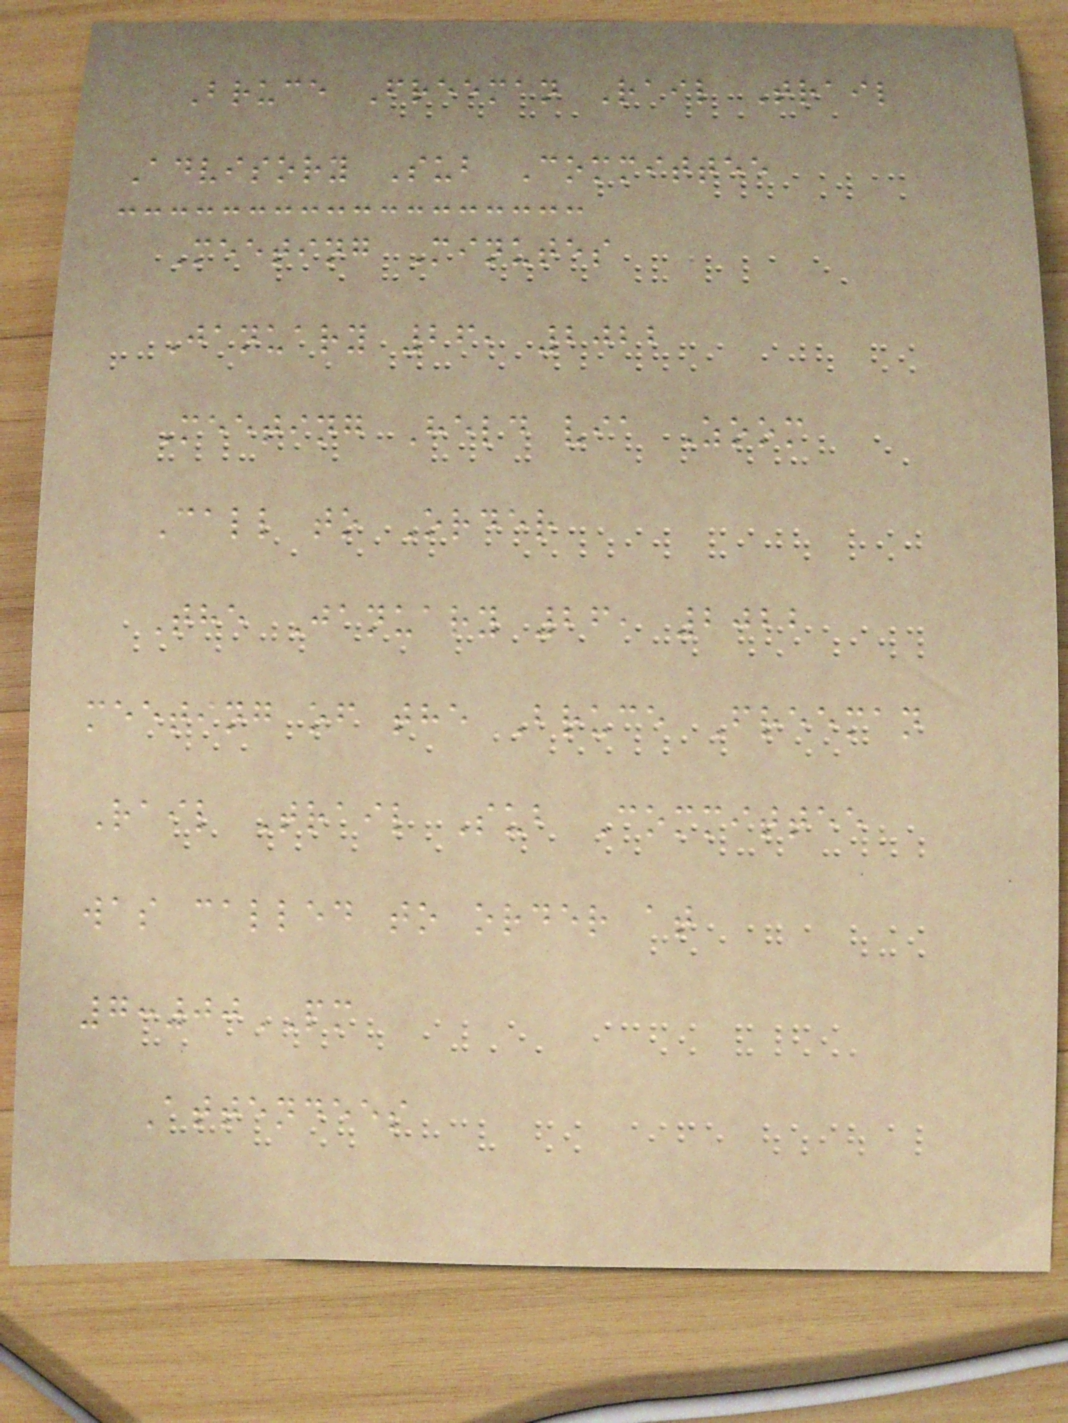Bruce Freeman Rail Trail
Advisory Sub Committee
Meeting Minutes
January 26, 2022
Meeting Held via Zoom
Call to Order
The January 26, 2022
meeting of the Bruce Freeman
Rail Trail Sub Committee
was called to order at
7:00PM
Attendees
